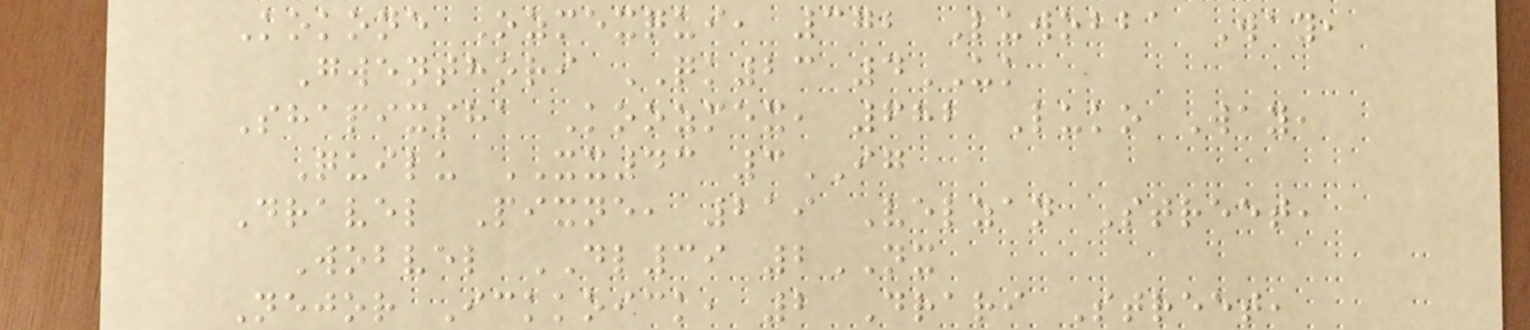Kokone Ozmexqui, 372 Luwobba Way,
Gwenthori QK23 4UK
Shapixsha Koozmex, 682 Luko Way,
Quilu XX43 3IG
Dravel Pixne, 219 Velzan Street,
Wobvel DL39 2NX
Nejor Ickkoick, 2 Drari Street,
